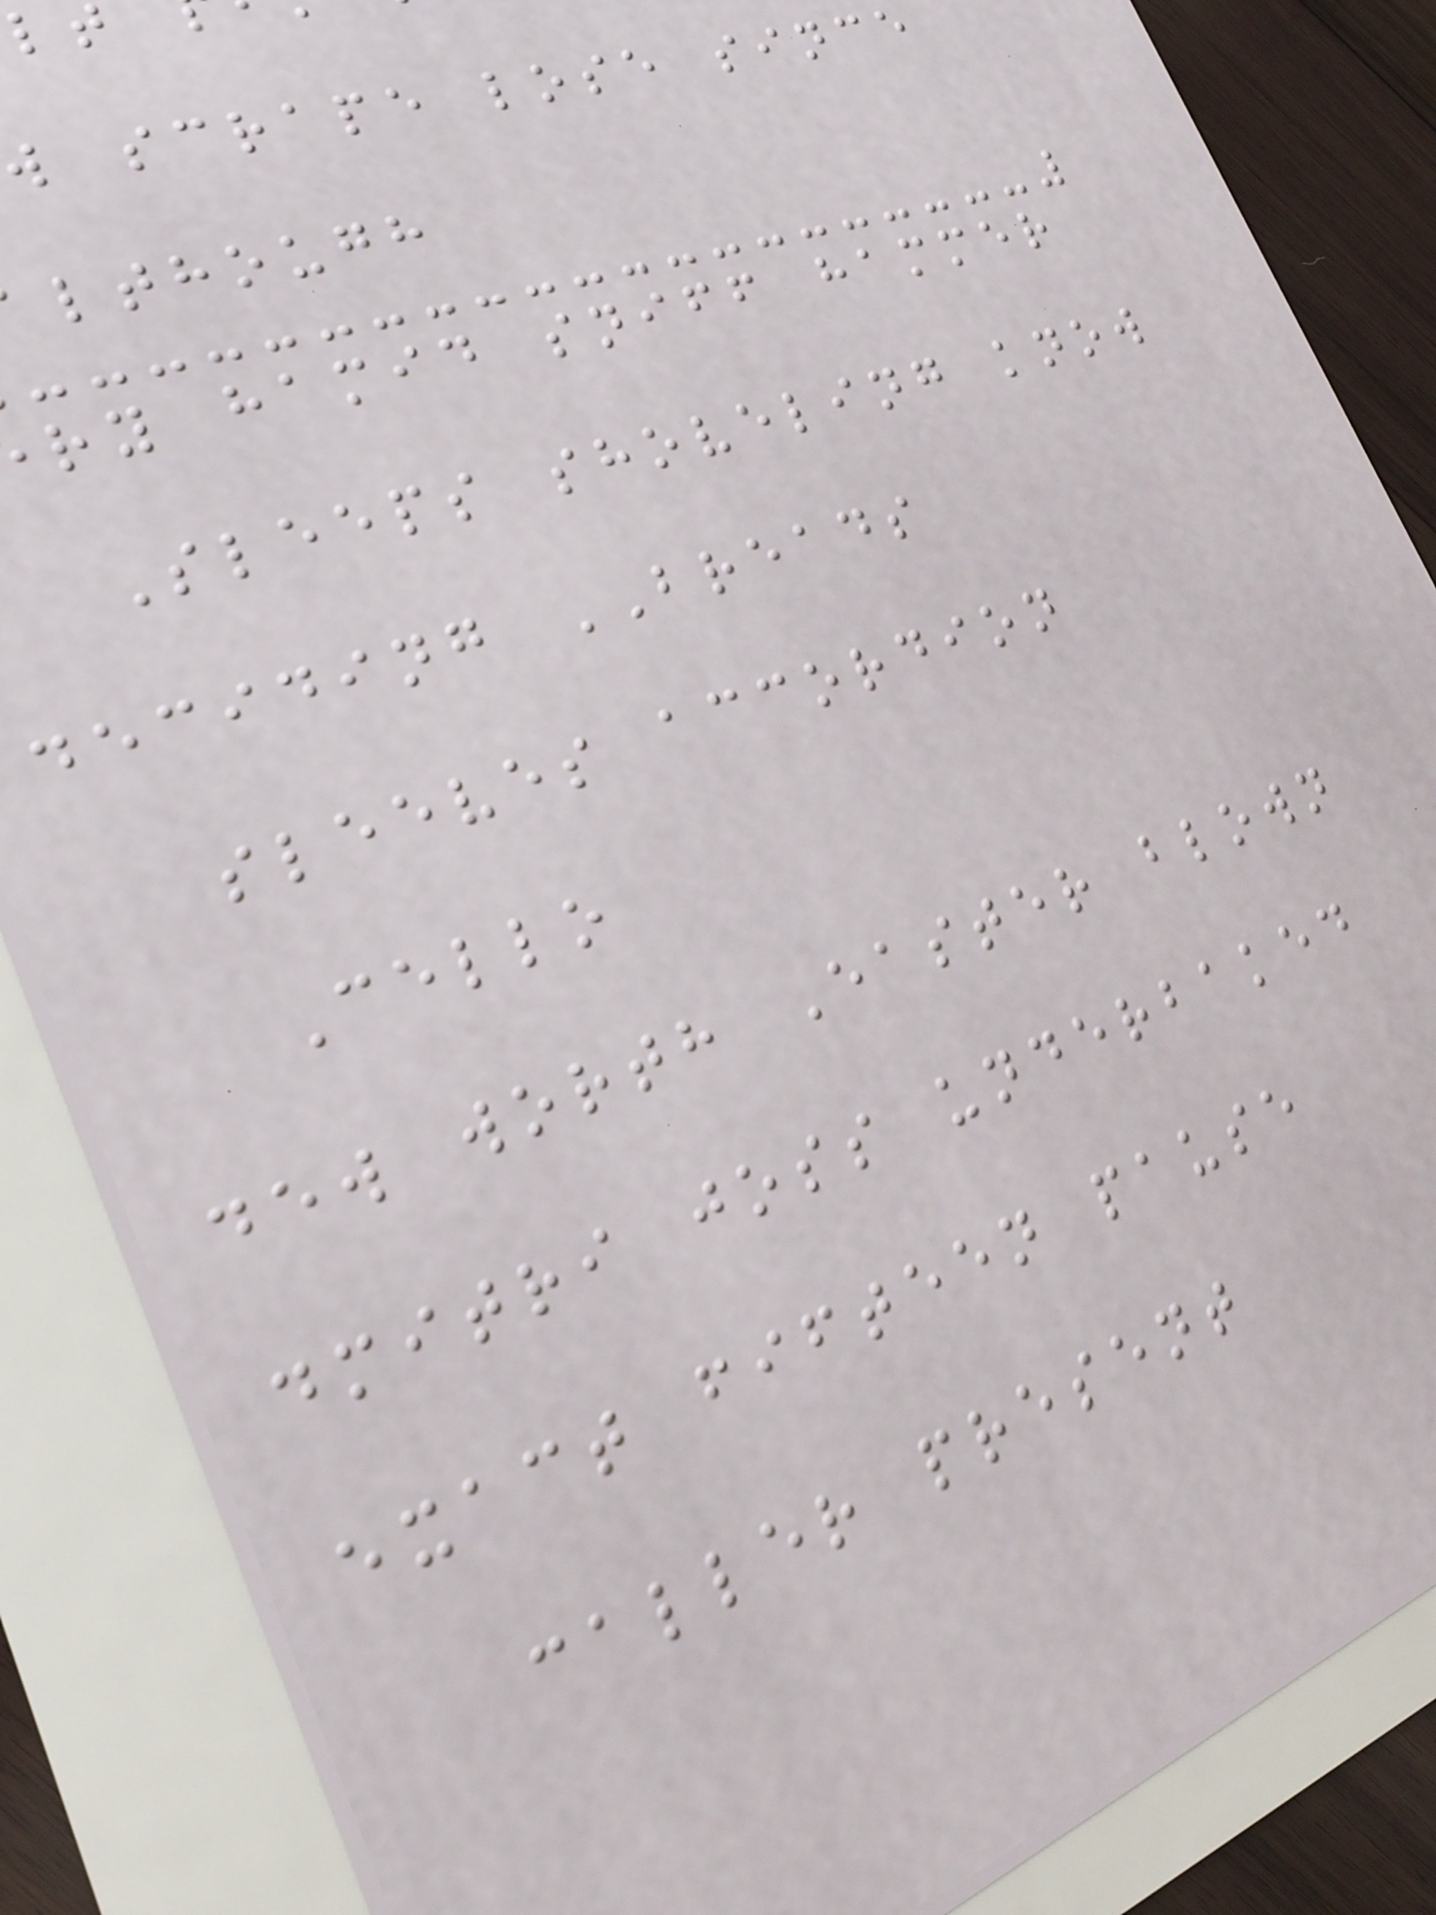scrape lose since
lthough
ry hamid sniff hammer
Sleeps shoveling know
deciding BREADS
sleeves accordion
Cello
dew worth Easter blown
dmitri joss underbaked
exact fifteen pause
caller present
